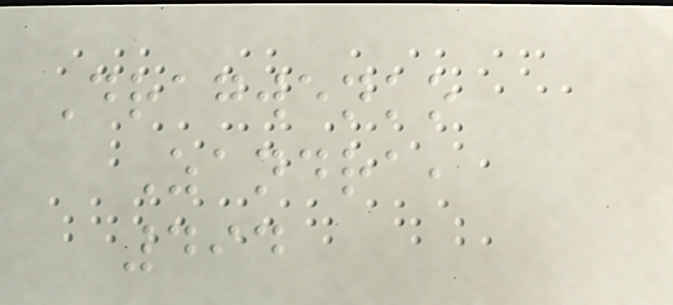Dragwenko
Zandra,
494
